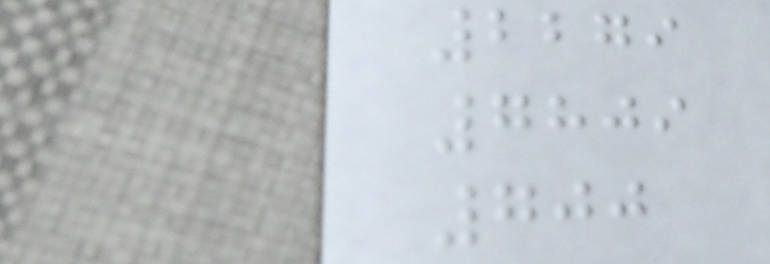2279
7809
700
